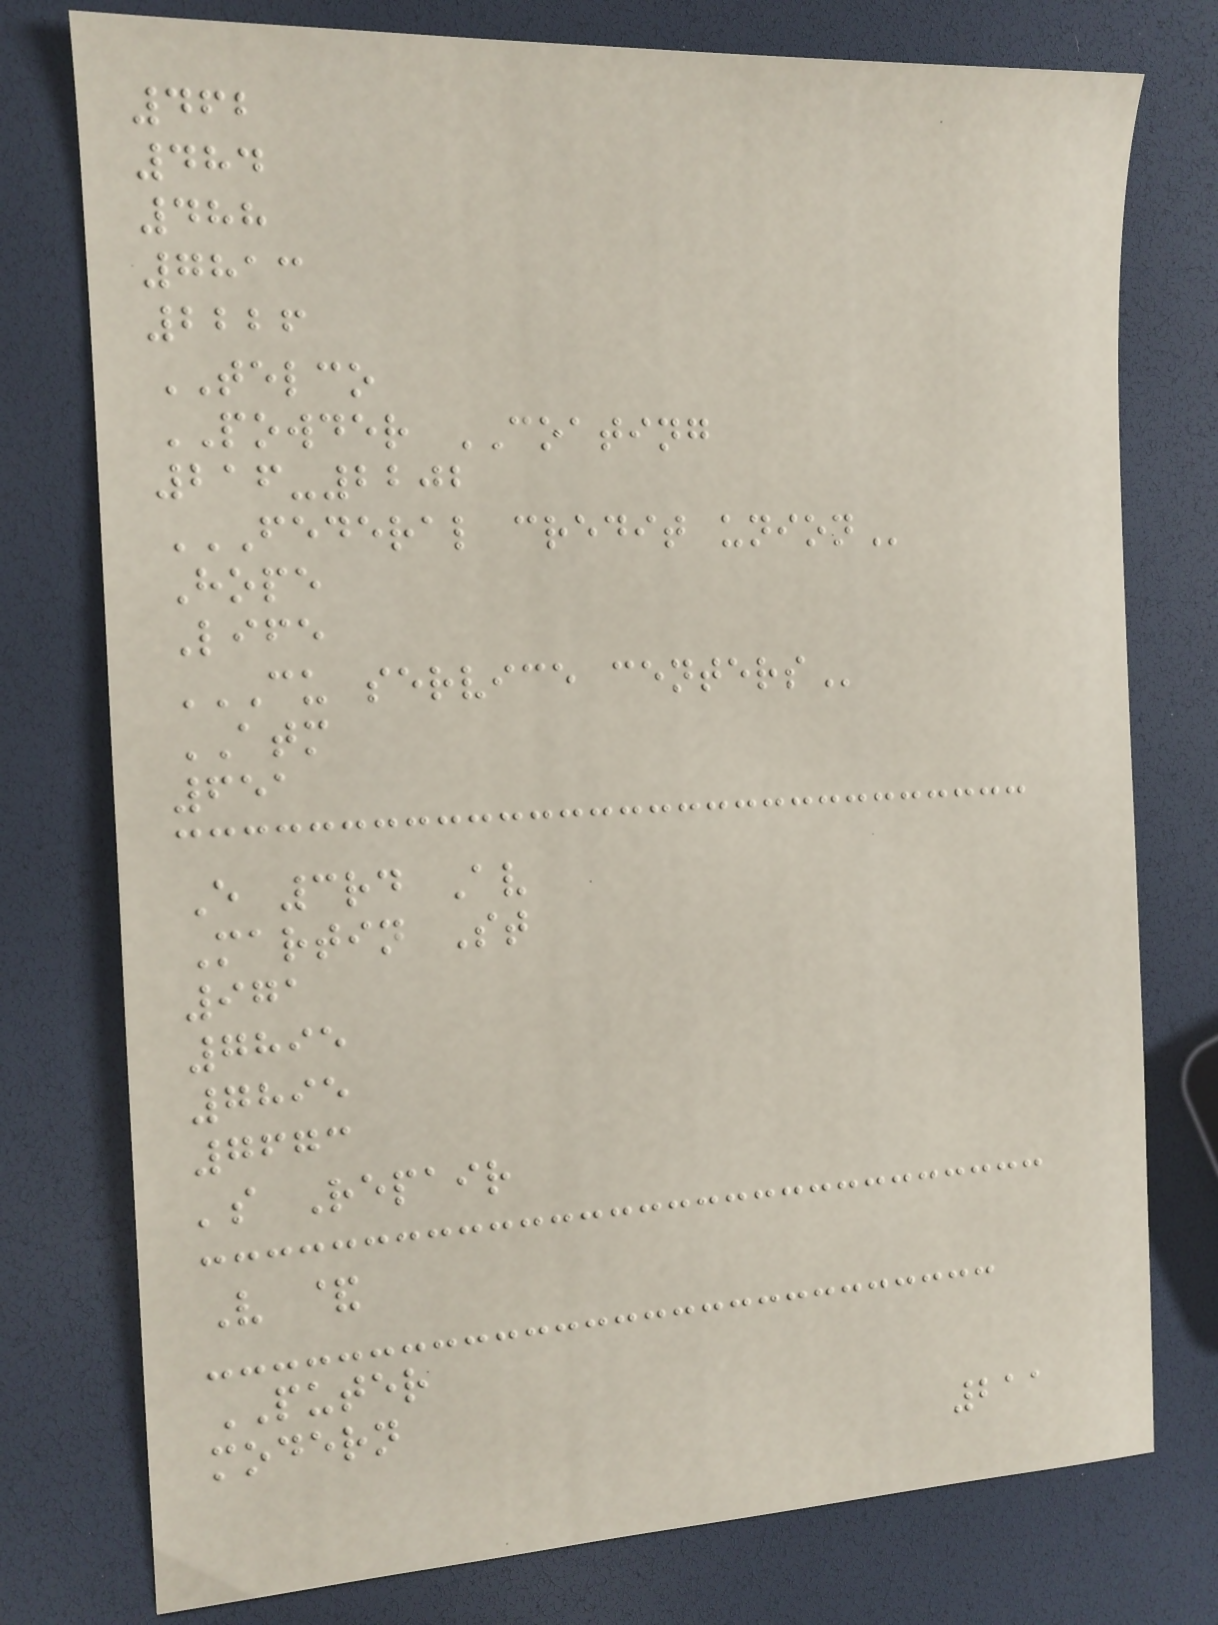462
484
488
7813
2226
TELCO
POWDER COATING
216-2202
FEDERAL CREDIT UNION
Hope
Life
CU SERVICE CENTERS
ATM
651
E 3rd Av
Martin St
971
7895
7895
7673
's Repair
V &
PUTER
modern
211
